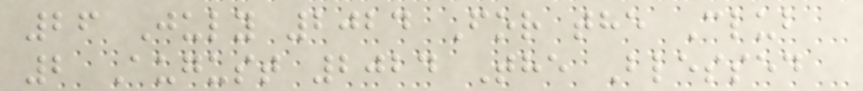26 July 2024 For the Club
2 August 2024 The Blessed
